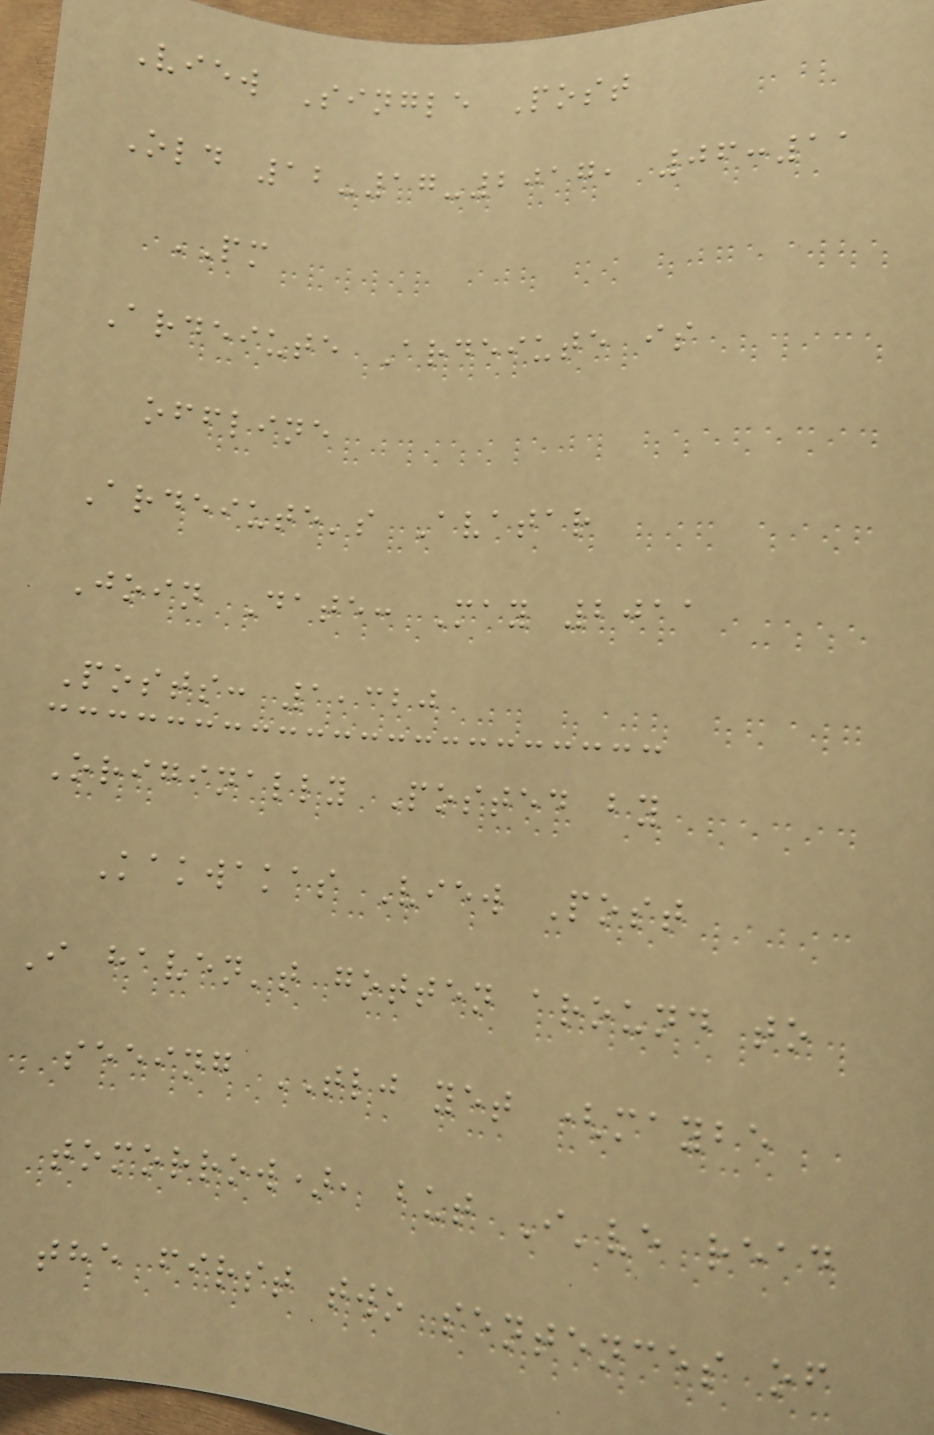View Single Post
Old 12-17-2017, 06:11
PM
Ardeiute Ardeiute is
offline
Ardeiute's Avatar
Join Date: May 2011
Posts: 1,320
Originally Posted by
Kakwakas View Post
I haven't gotten around to
seeing TLJ yet (maybe
tomorrow), but I've read
the first two sentences of
